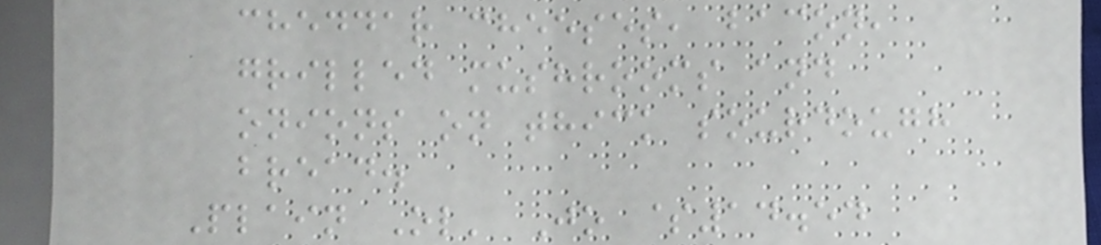cheddar cheeses, bacon,
grilled mushrooms and
onions on thick sourdough
bread.
Plain Ol' Jo $14.54
